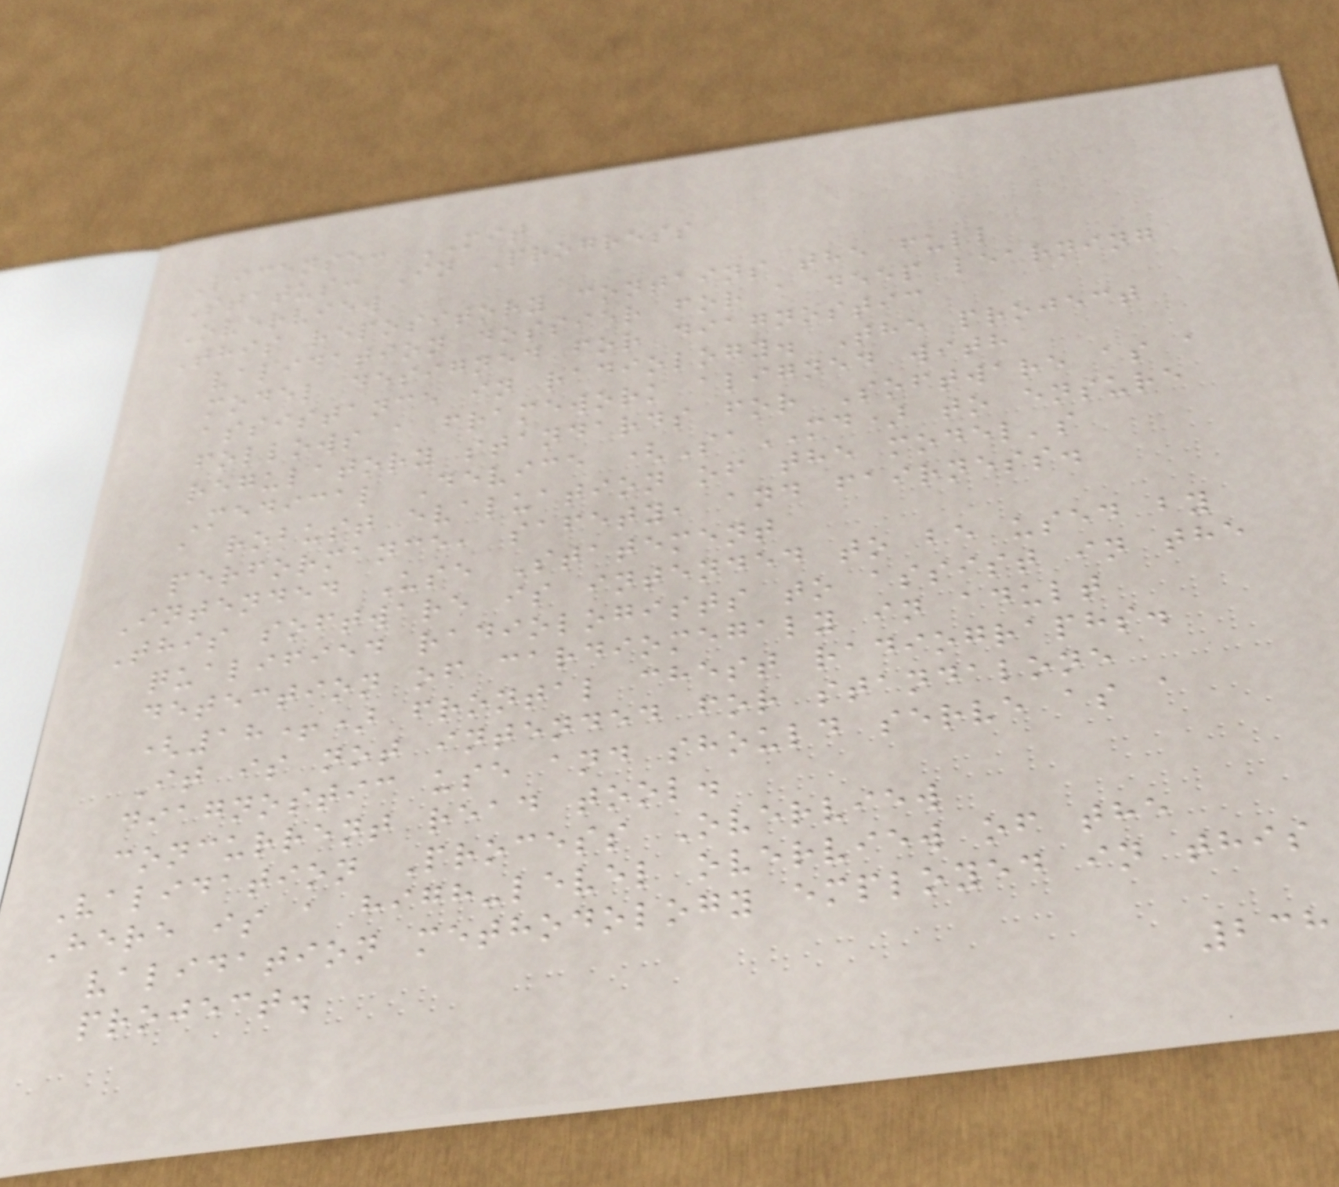License: MIT
Status: In Progress
Overview
This repository contains the full
validation dossier for a deep learning
model designed for diagnostic
assistance in radiology. The project
follows a framework aligned with
regulatory standards for Software as a
Medical Device (SaMD) to ensure
a robust evaluation of the model's
performance, safety, and fairness.
Intended Use Statement
This software is intended to be used by
qualified radiologists to assist in the
detection of cardiomegaly in adult
(18+) frontal chest radiographs.
It is not intended for standalone
diagnostic use and should serve as a
concurrent read tool.
Validation Process Overview
Here is a high-level overview of the
validation methodology employed in this
project.
238
